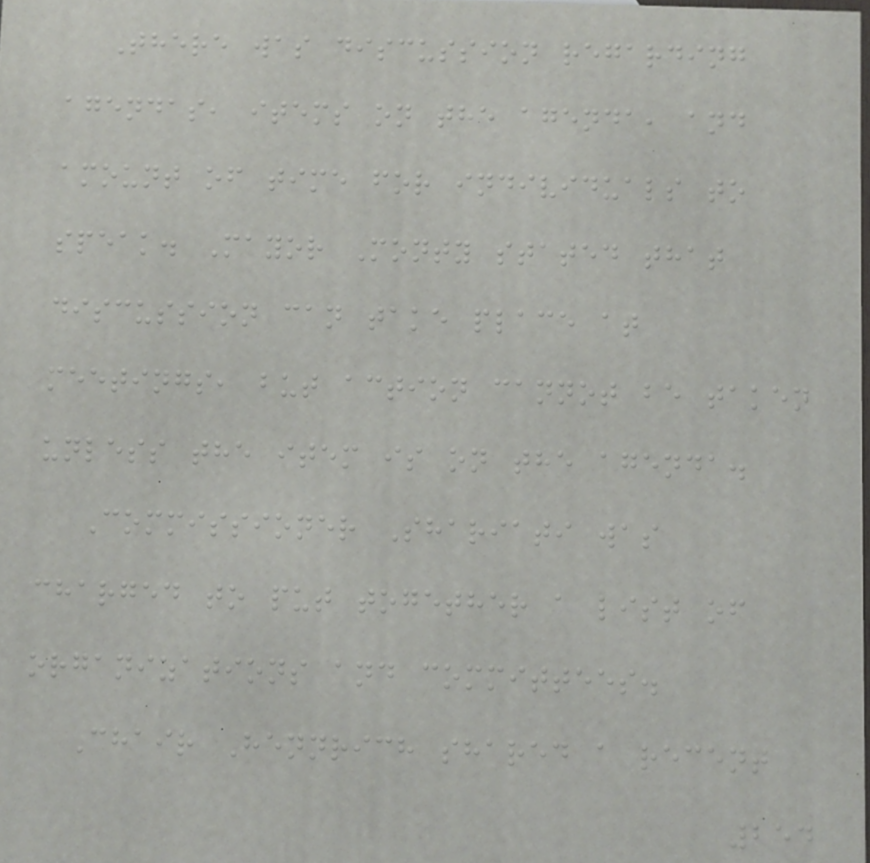There was discussion regarding
agendas, items on the agenda, and
amount of time for individuals to
speak. Mayor Monty stated that
discussion can take place at
meetings, but action cannot be taken
unless the item is on the agenda.
Commissioner Shariati was
charged to put together a list of
organizations and committees.
Chair Hennrich shared a recent
254
